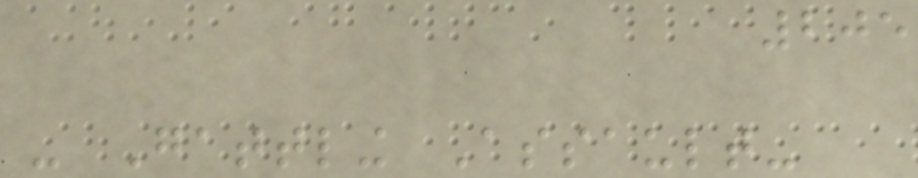205
- Gattling Assault-
